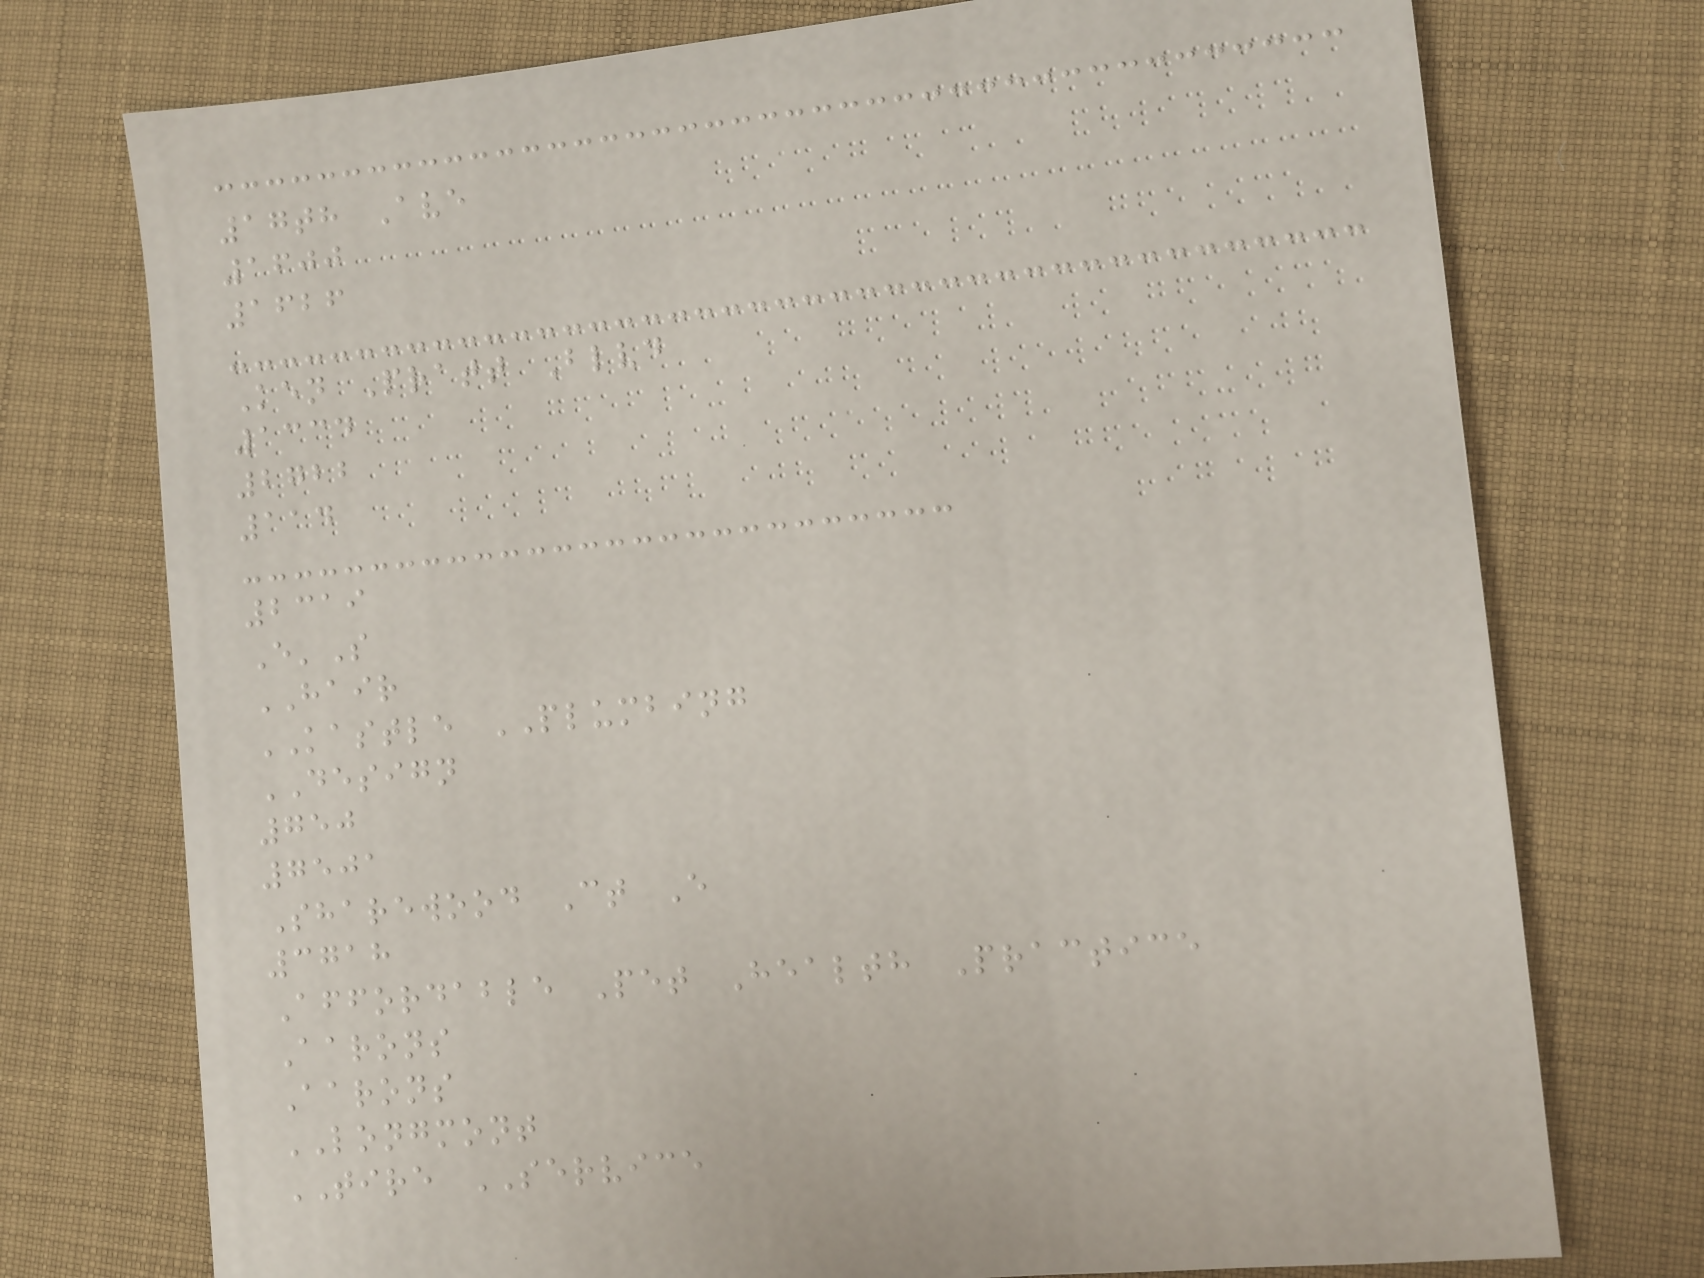17th Ave
1600
1626
Ken Pratt Blvd
1334
2722
114
2319
E'S
HAIR
KASTLE PLUMBING
DESIGN
750
7501
Sharewood Ct E
3718
Affordable Pet Health Practice
Aarons
Aarons
LONGMONT
TIRE SERVICE
